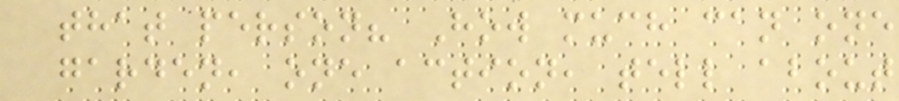that person? How much can one
garden, one action, tell about
